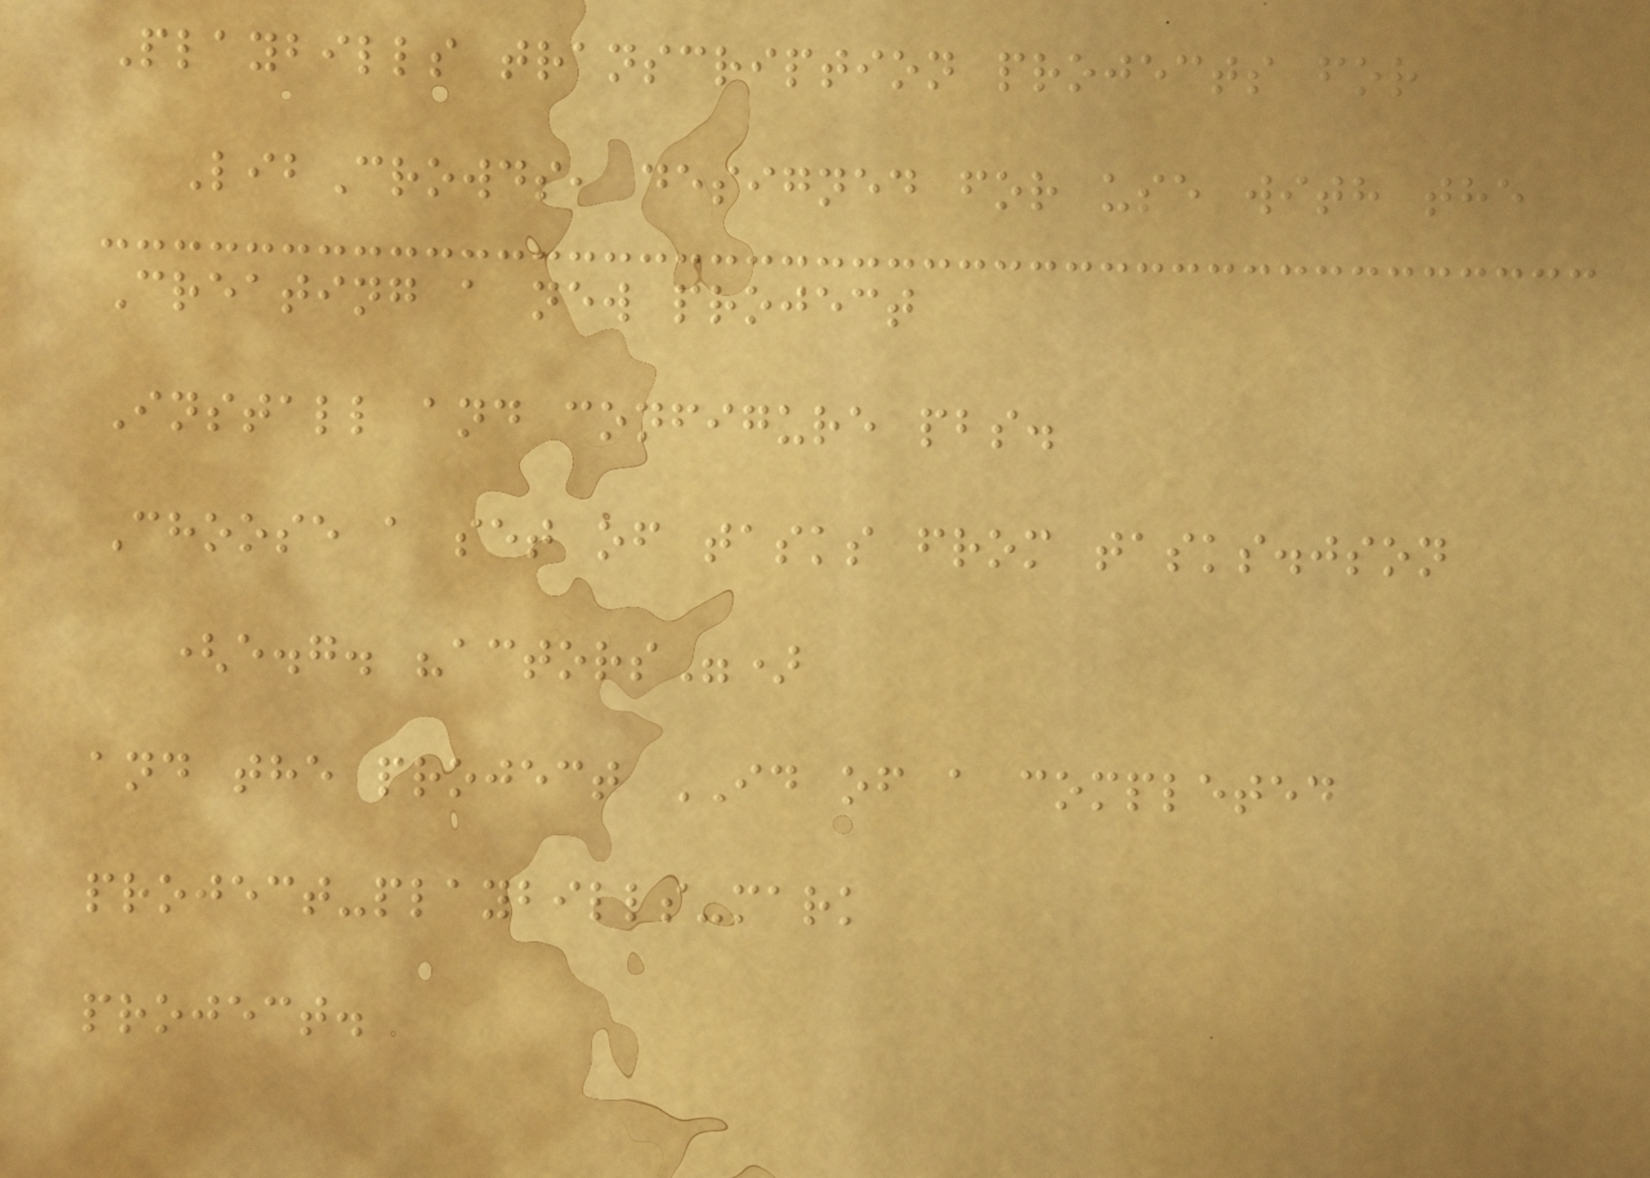Playbills transcription projects for
LibCrowds, designed for use with the
Creating a new project
Install and configure pbs.
Choose a set of tasks from tasks.json
(e.g. "actors")
and the project ID of a completed
project-playbills-mark
project.
